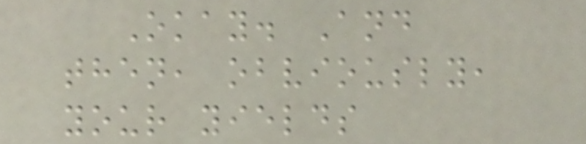Okay. And
then, obviously,
your yields
